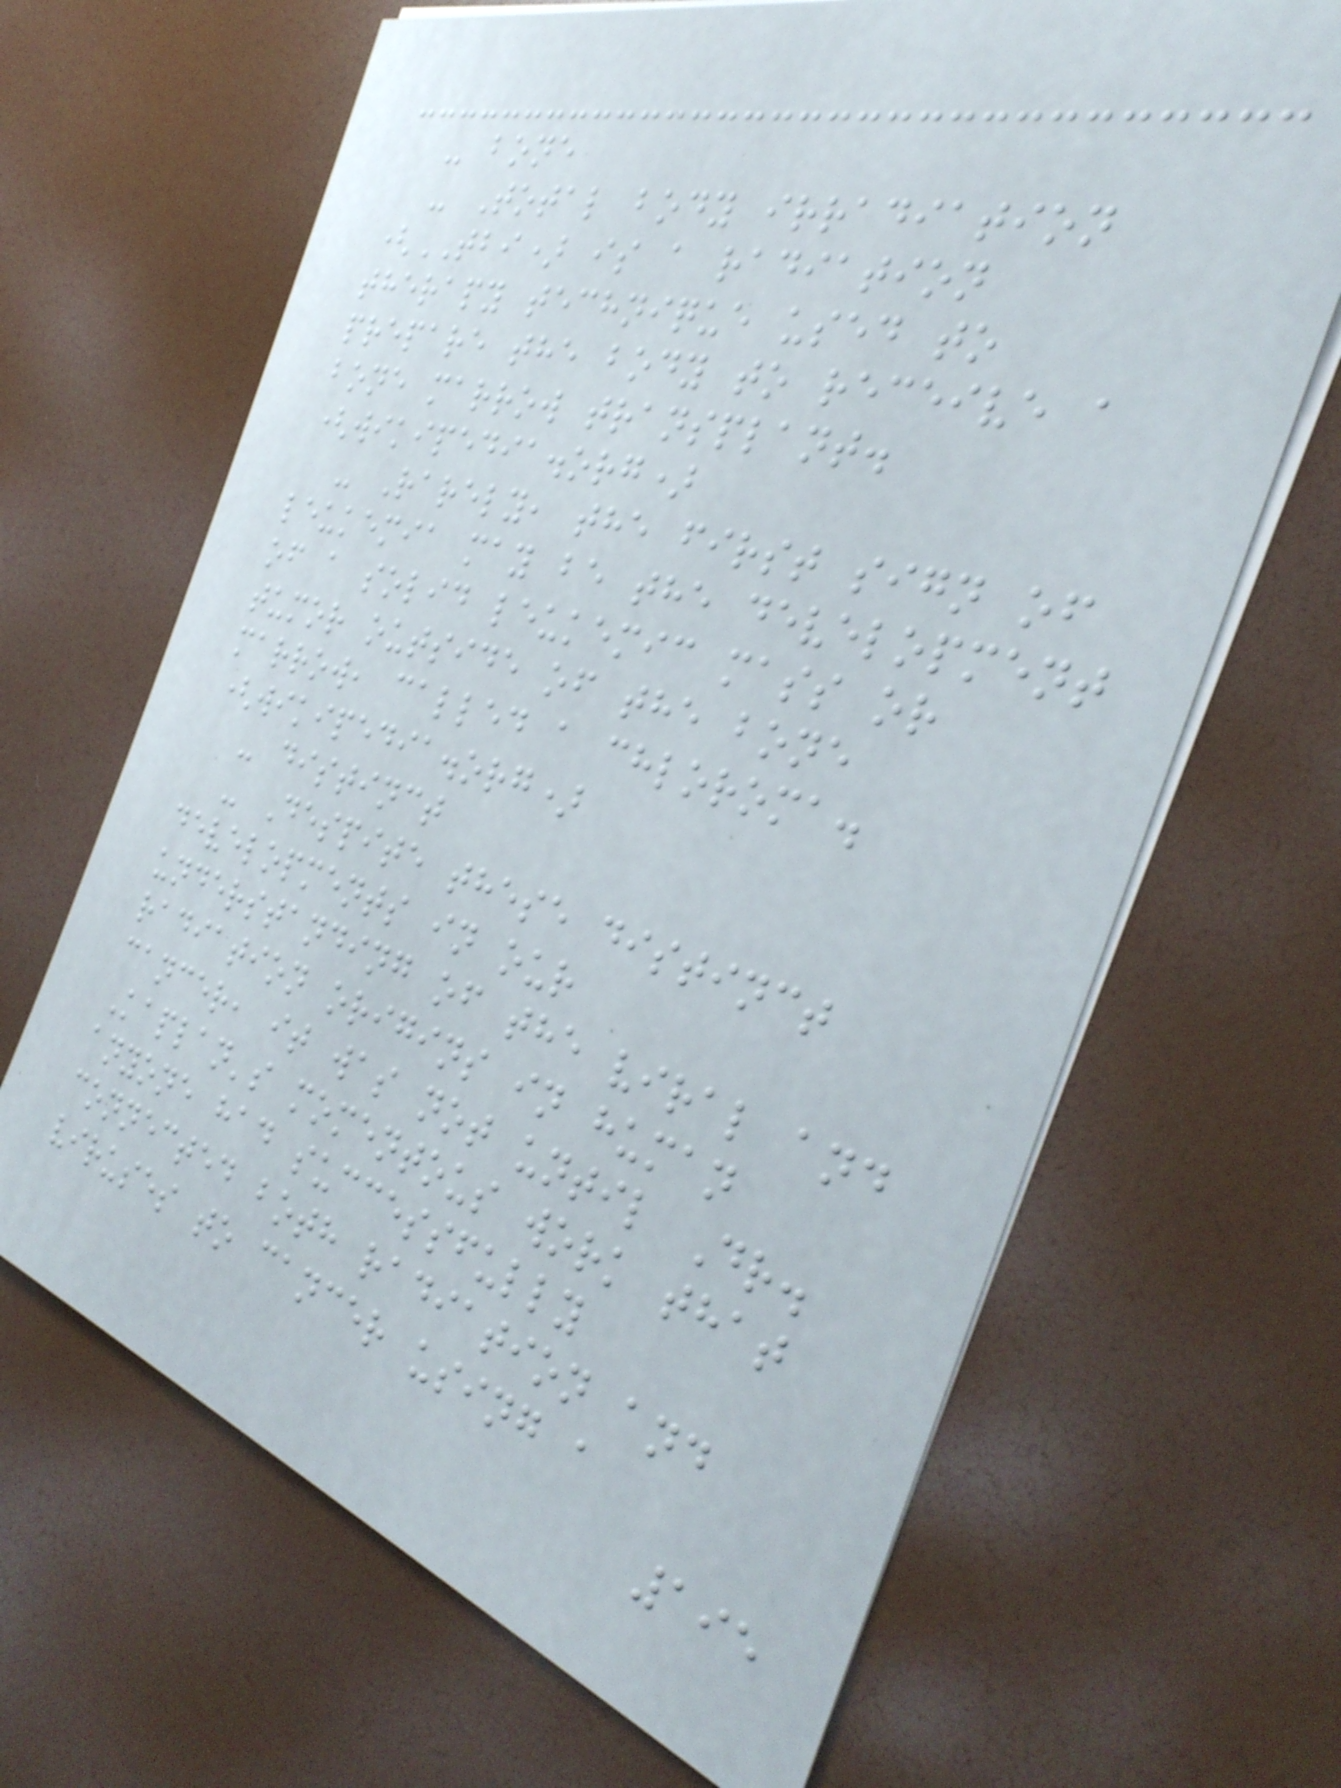- bone
- Total body irradiation
(TBI) is a radiation
therapy technique used to
prepare the body to receive a
bone marrow transplant.
(wikipedia.org)
- Rarely, the first sign of
leukemia may be the development
of a solid leukemic mass or
tumor outside of the bone
marrow, called a chloroma.
(wikipedia.org)
- distinct
- Despite these distinct
developments in our
understanding of the viral and
radiation origins in human
cancer, it was not until Dr.
Kaplan's momentous work that
anyone had successfully
connected both radiation and
viruses to cancer using a
195
